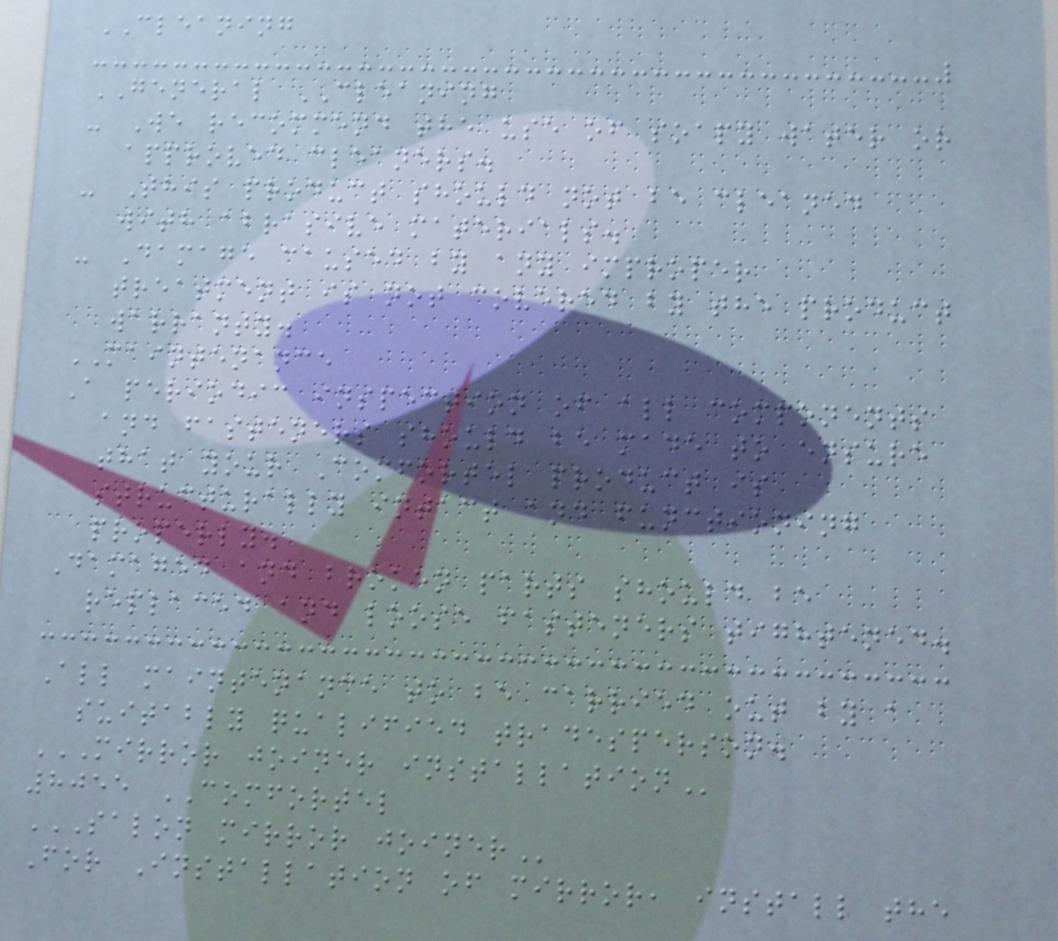CLEANING
GENERAL CLEANING
- We recommend the use of soapy water or
approved cleaners.
- This product should not be cleaned
with abrasive materials.
- Damage caused by any improper
treatment is not covered by the product
warranty.
MAINTENANCE
A periodic inspection of all components
and fasteners should be made to ensure
that your Comfortel product is
structurally intact and functioning
properly.
Damaged and broken parts should be
replaced and loose fasteners tightened.
All maintenance to be carried out by a
suitably qualified tradesperson.
MIRROR JOINER INSTALLATION
8055 COMFORTEL
SALON MIRROR JOINER
For Installation of mirror, install the
